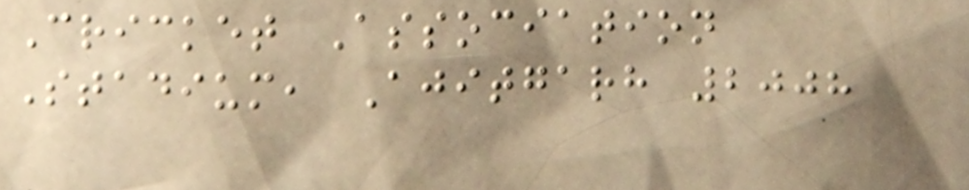Cricket Association
Stadium, Ajitgarh 2008
